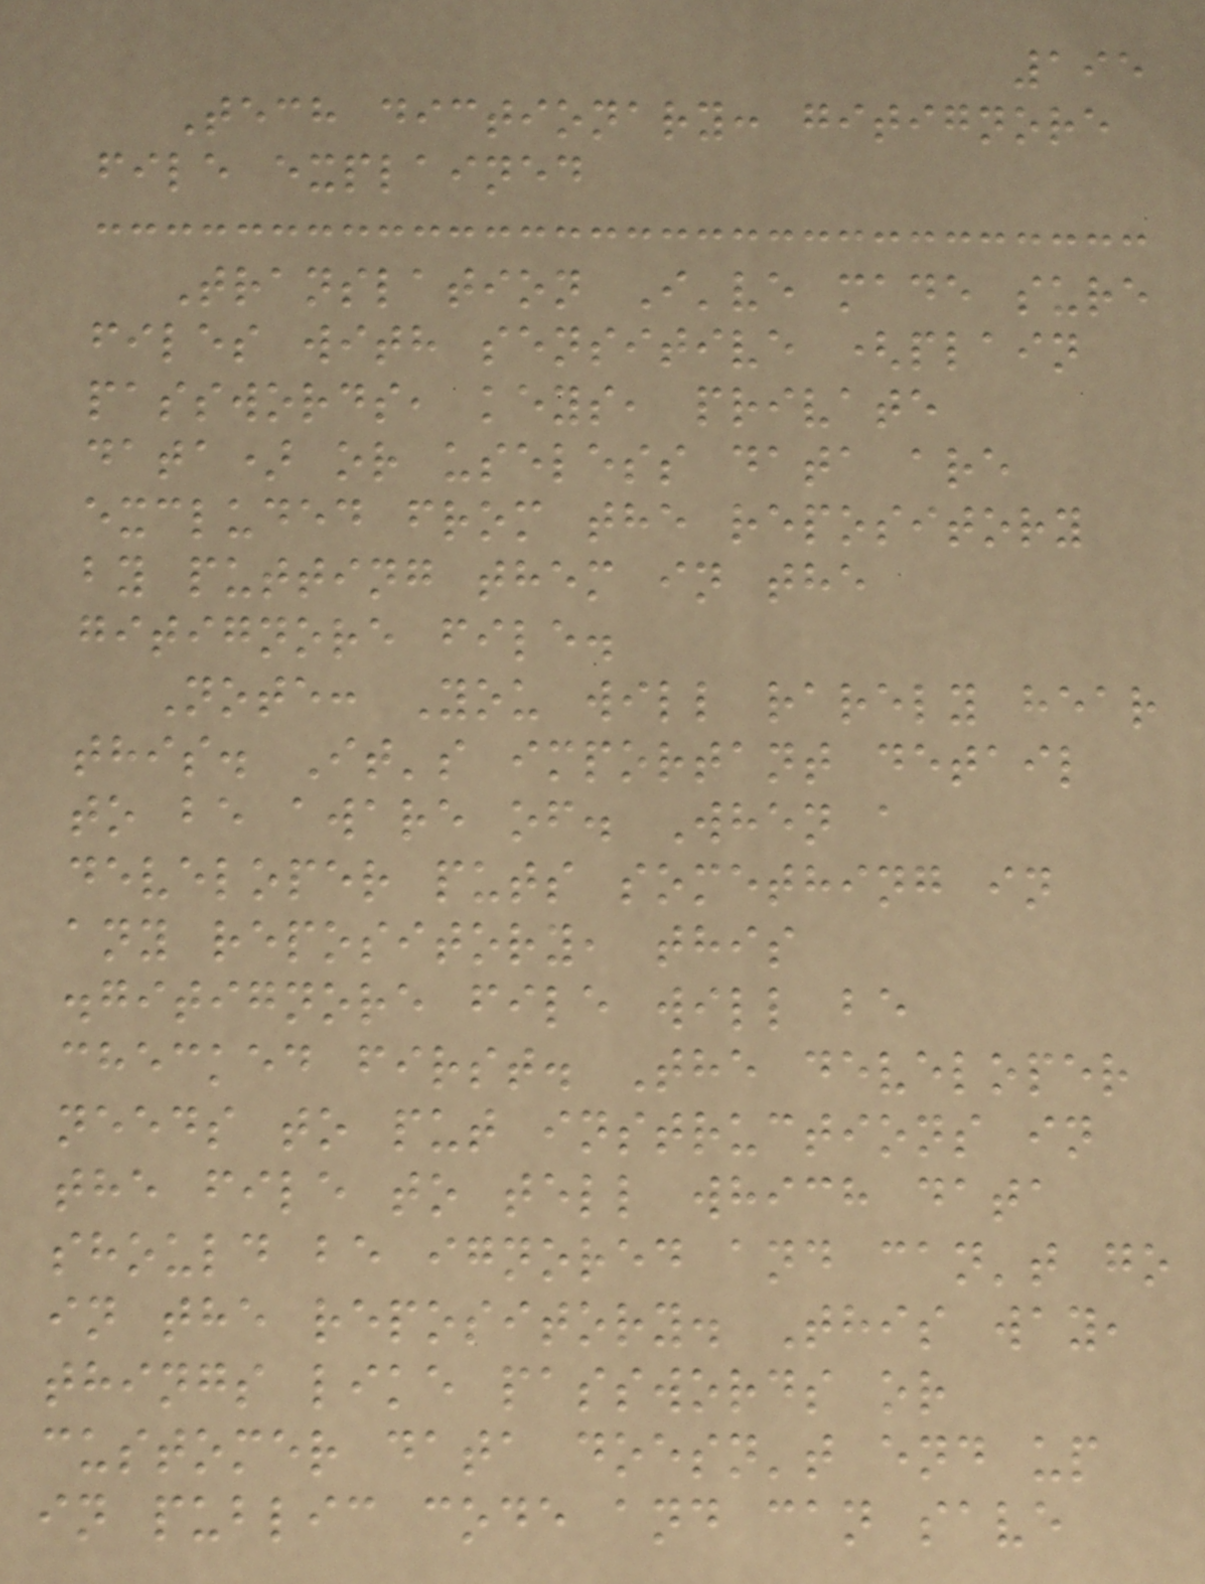195
Tech dictionary: gitignore
file explained
Translation I've made sure
files with sensitive (plain
passwords, keys, private
data) or useless data are
excluded from the repository
by putting them in the
gitignore file.
Note: You will rarely hear
this. It's important detail
to be aware of. When a
developer puts something in
any repository, this
.gitignore file will be
checked first. The developer
needs to put instructions in
the file to tell which data
should be ignored and can't go
in the repository. This way,
things like passwords or
customer data doesn't end up
in public code and can save
